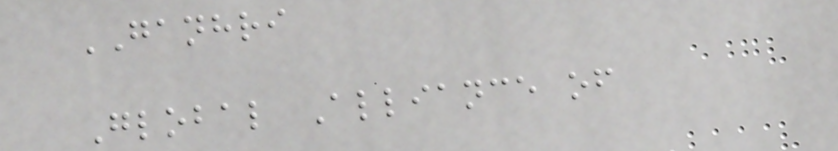GANHRI
Global Alliance of
